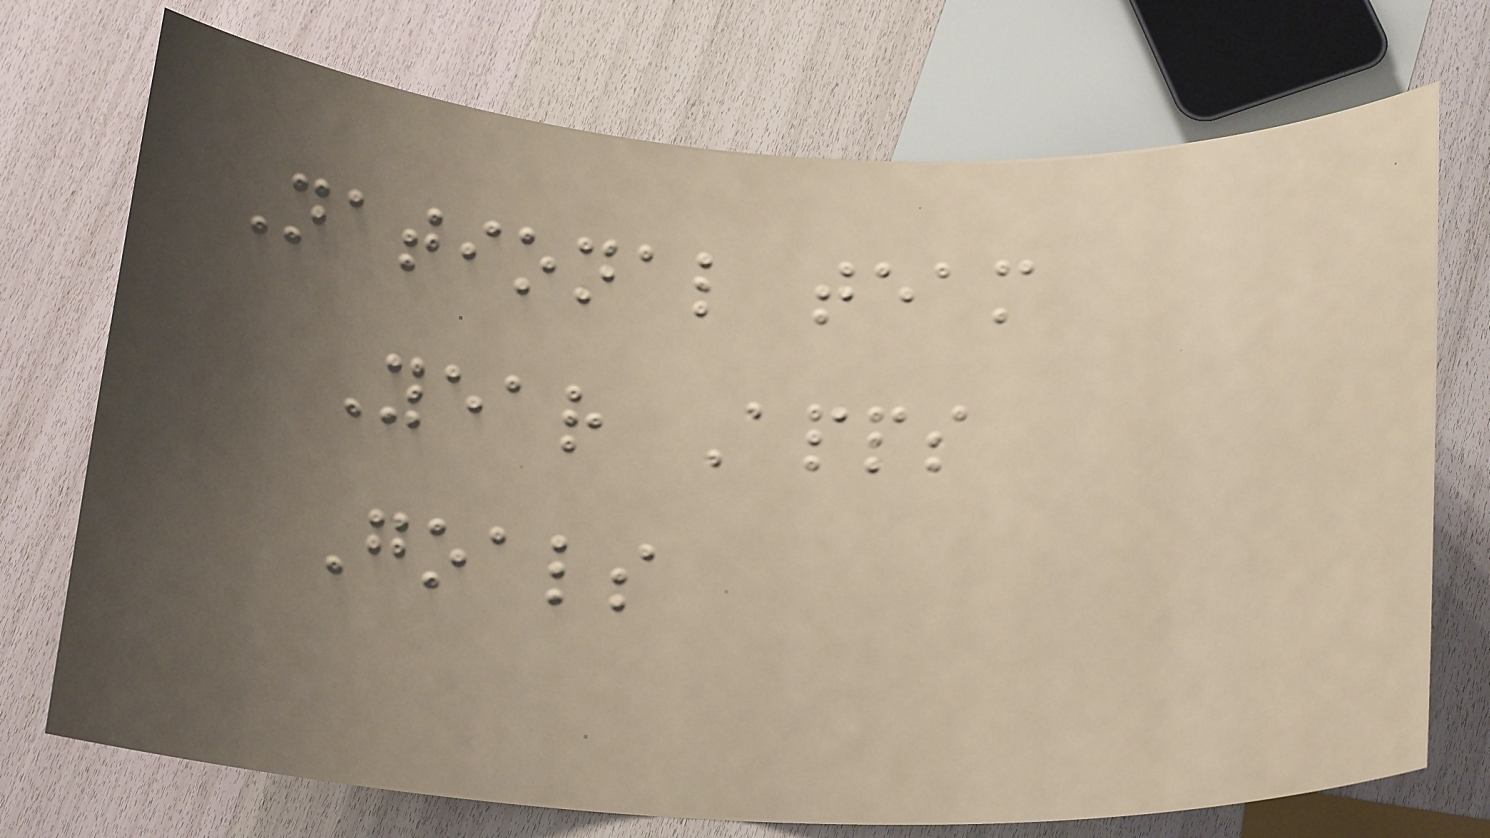National team
Year Apps
Goals
